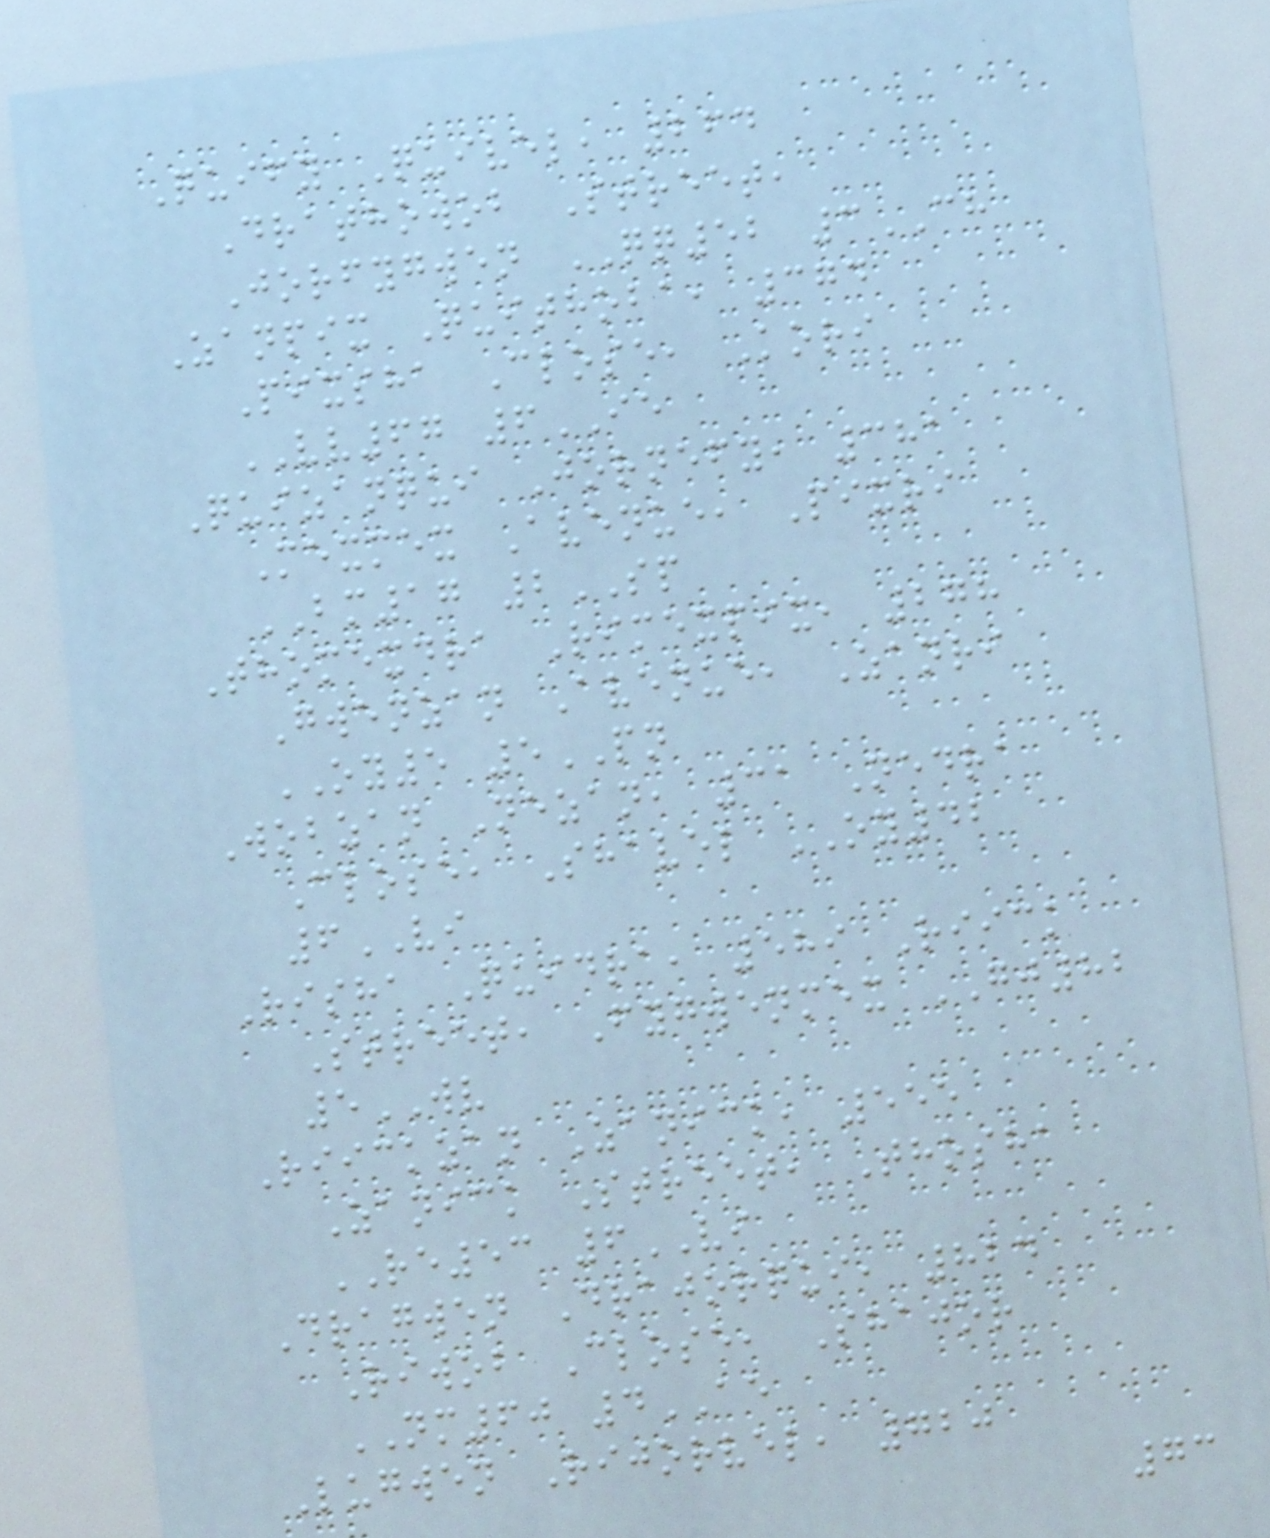Quify Quivel, 264
Drathowob Street,
Jorfygwen QQ52 3CH
Zanpix Quithoba, 374
Pixsha Close, Kori
VV67 6IE
Quizanqui Jornefy, 381
Mexmex Avenue, Pixri
BM17 2SP
Thomexdra Rimexpix, 278
Gwenzan Avenue, Zanri
OY5 5PN
Wobzan Nezan, 31 Nedra
Close, Shavel OY42
6VI
Risha Quidra, 589 Riick
Street, Fygwenmex GJ82
5WV
Riickzan Zanick, 555
Zanick Street, Thosha
RE53 6VI
Dragwen Drajorqui, 824
Riwob Close, Shajor
NM60 4AE
Lugwen Rijorvel, 720
73
